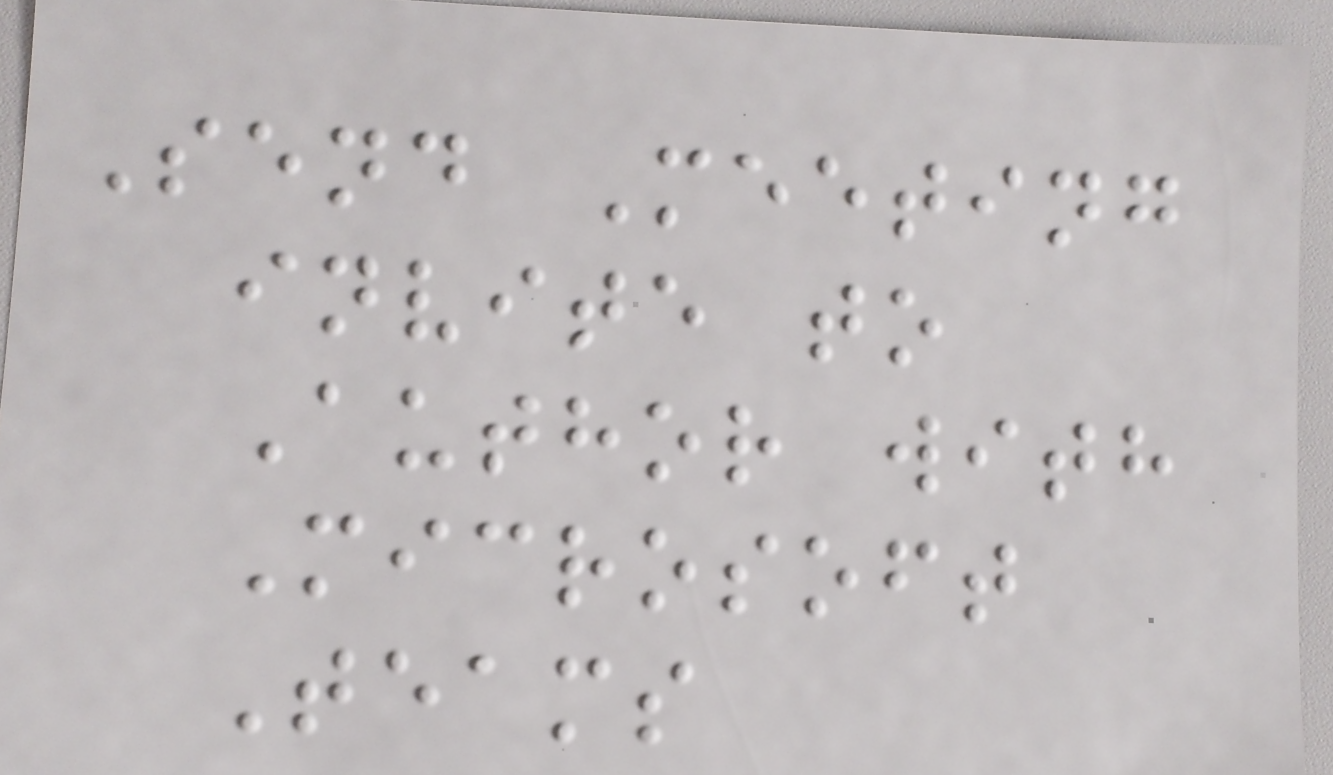Send Meeting
invite to
Author with
Microsoft
Teams
